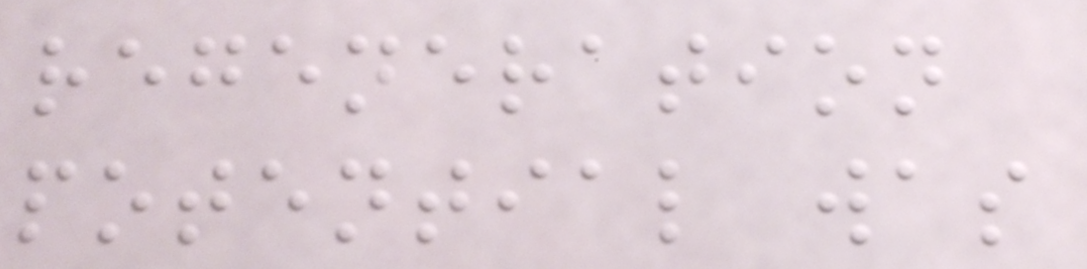regeneration
potential was
